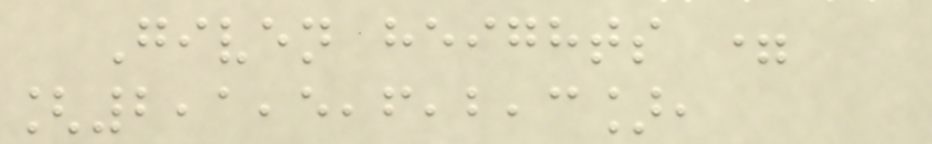Given heights =
[2,1,5,6,2,3],
